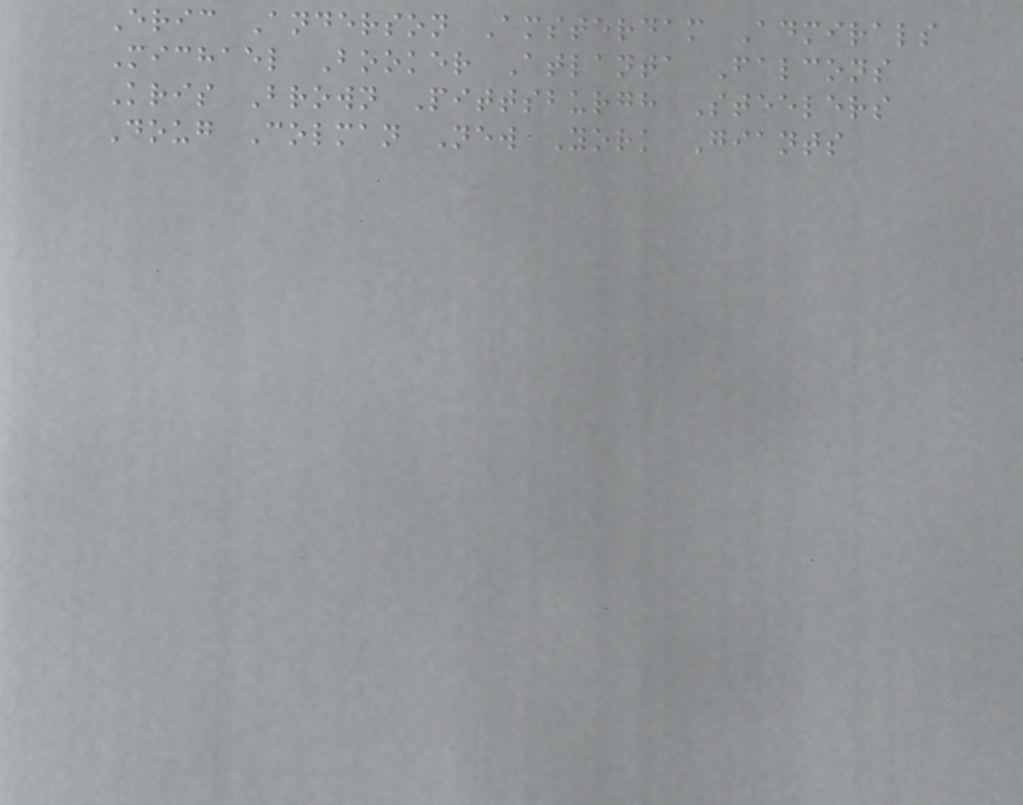Eric Anderson Amsterdam Admirals
Michael Booker Atlanta Falcons
Kris Brown Pittsburgh Steelers
Doug Colman New York Giants
